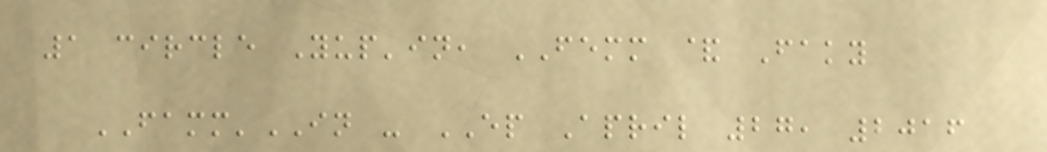1 circle Yup'in, FEMM & Faky
FAMM'IN - EP April 27, 2016
